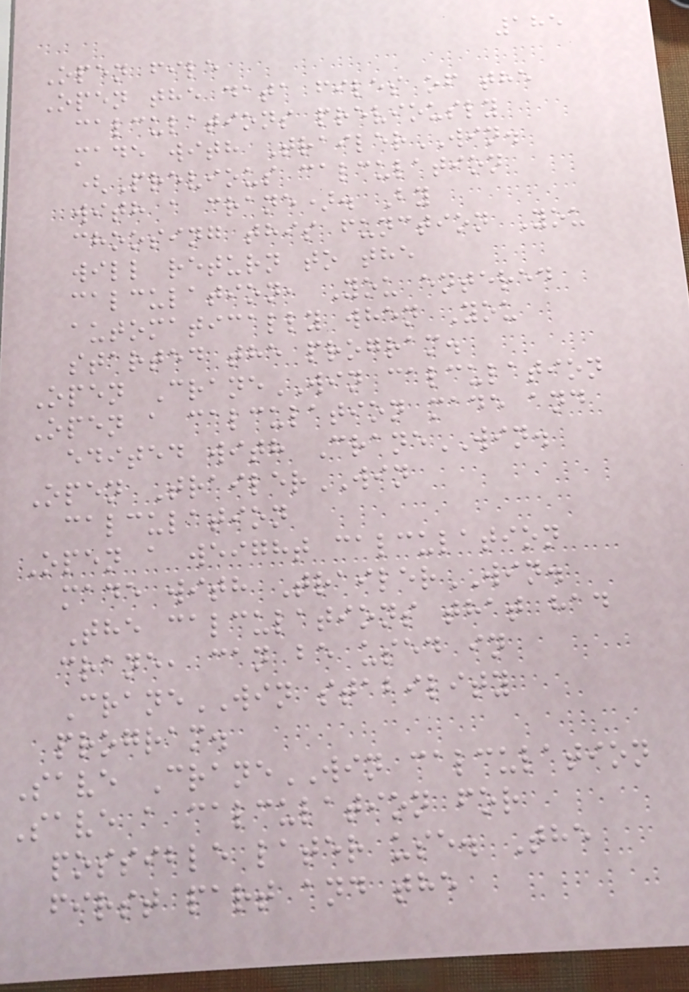185
Open file
Open the data files of the
calculations previously
made with TrailerWIN.
(Previous calculation
with a crane). By
choosing this function You
will return to the
calculation, You entered
automatically when You
started the program.
Open CraneWIN calculation
Open a calculation made and
edited with CraneWIN.
Open TrailerWIN
calculation
Open a weight calculation
made with TrailerWIN.
The calculations that had
crane, can be used in
CraneWIN stability
program.
Save CraneWIN calculation
Save a calculation for
possible later use. The
first part and the
